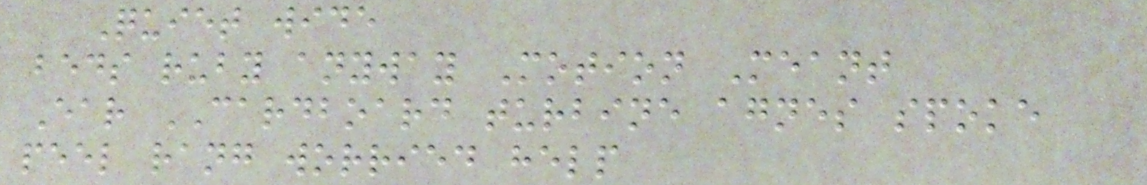Quiet wide
beds ruby anyway Motion Meant
Ear CARDBOARD turbine agnes spoke
peel rang worried help
